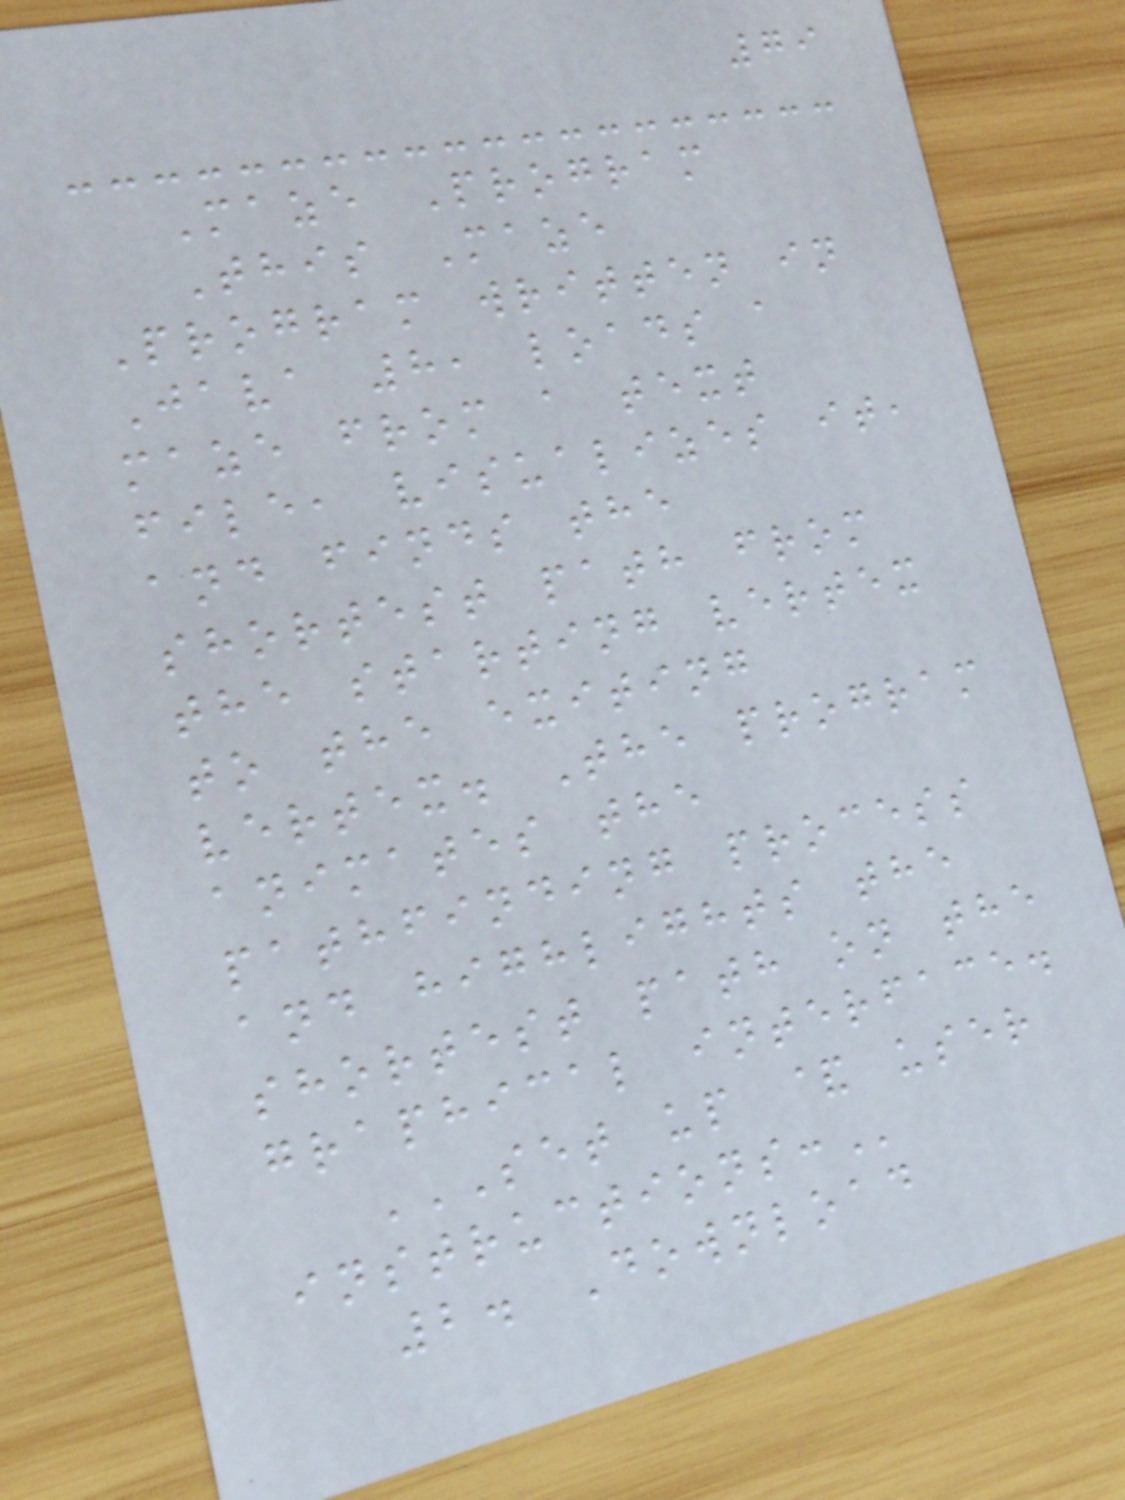79
Maze Program
This Maze
Program written in
Java 8, loads a
maze from a text
file, visualizes it,
and finds the
shortest path from
the starting vertex
to the exiting
vertex. The program
animates the
pathfinding process
and highlights the
shortest path on the
graphical interface.
SET UP & USER
INSTRUCTIONS:
2. Download
